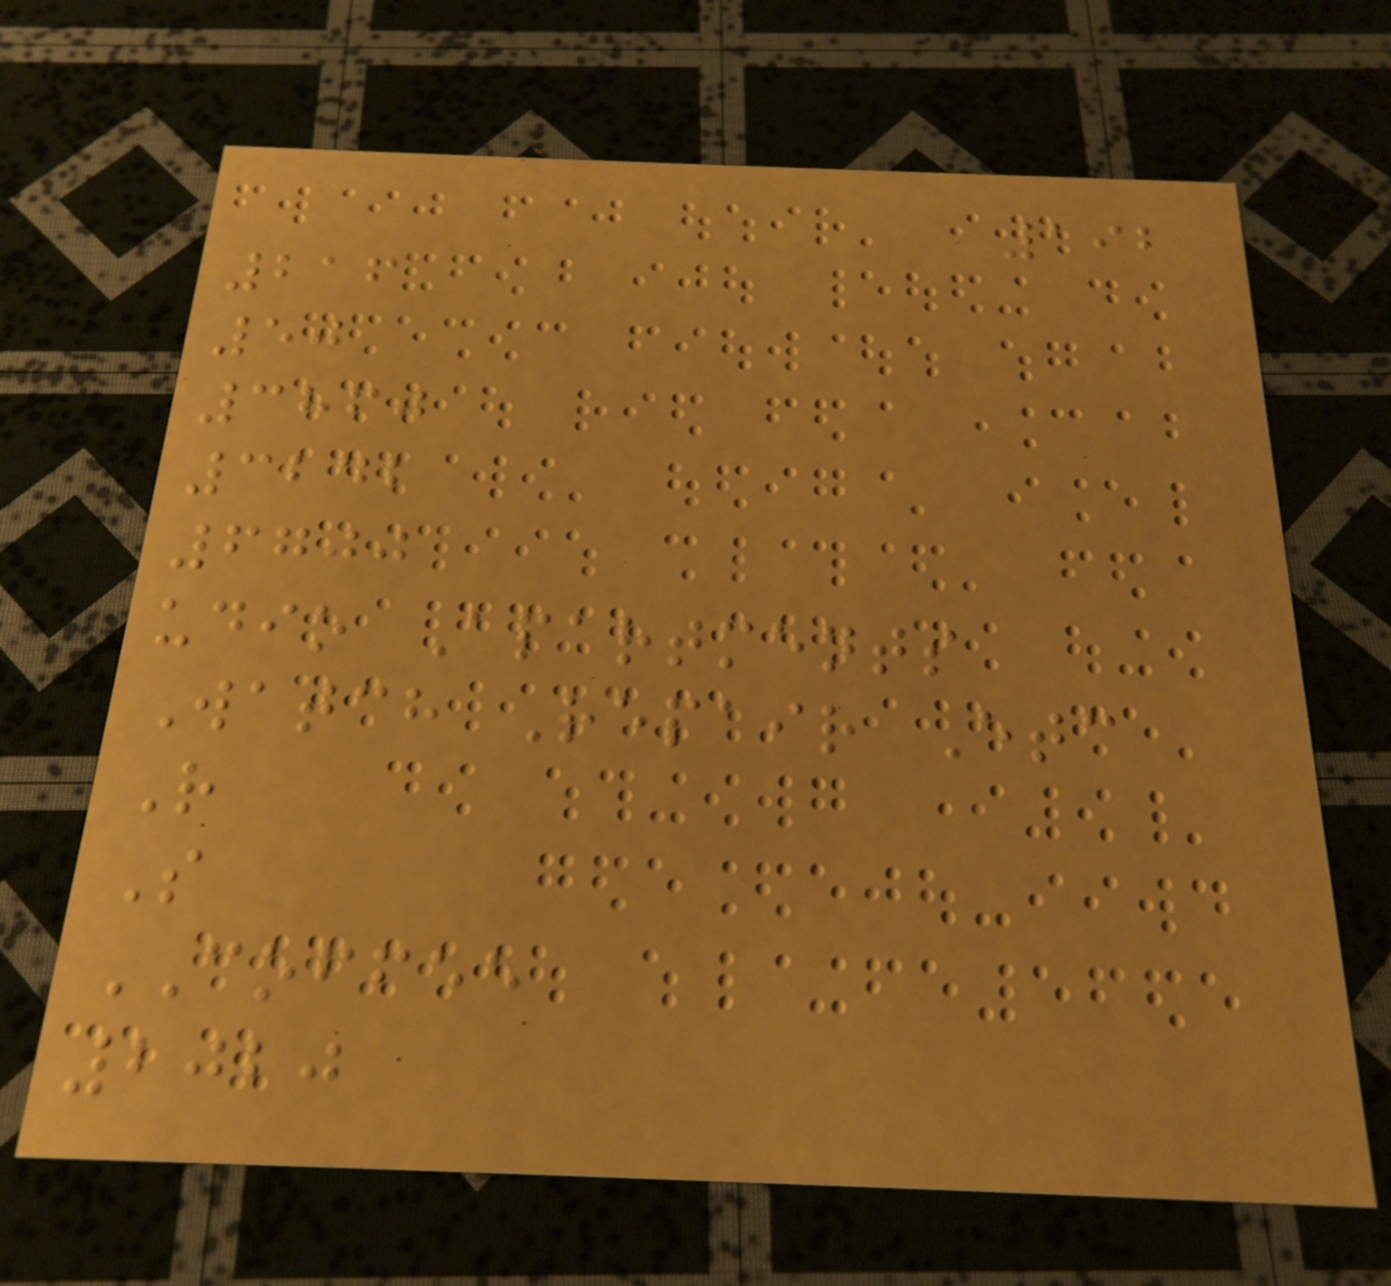192
216
50
3860
3242
6700
udio Apartments
Watch Repair Etc
R
S
COFFEE
2020
